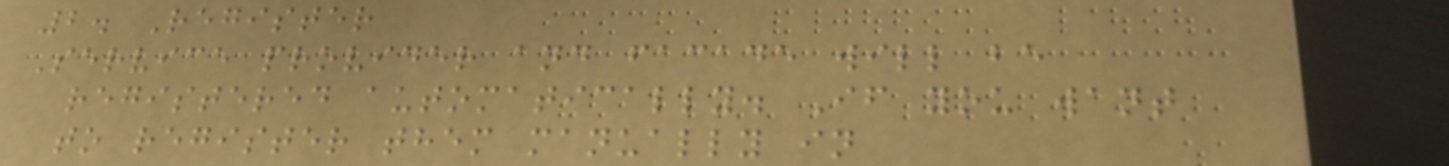2. Register
Service provider and facade will be
registered automatically. If you want
to register them manually in
